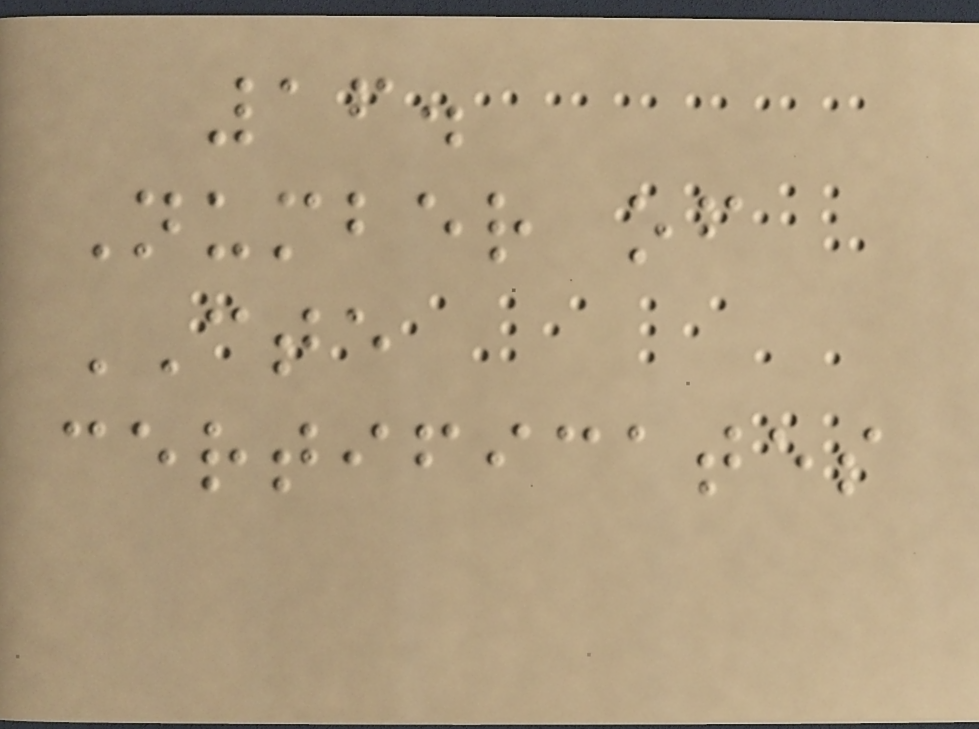16.
Number of
CTE
certificates
